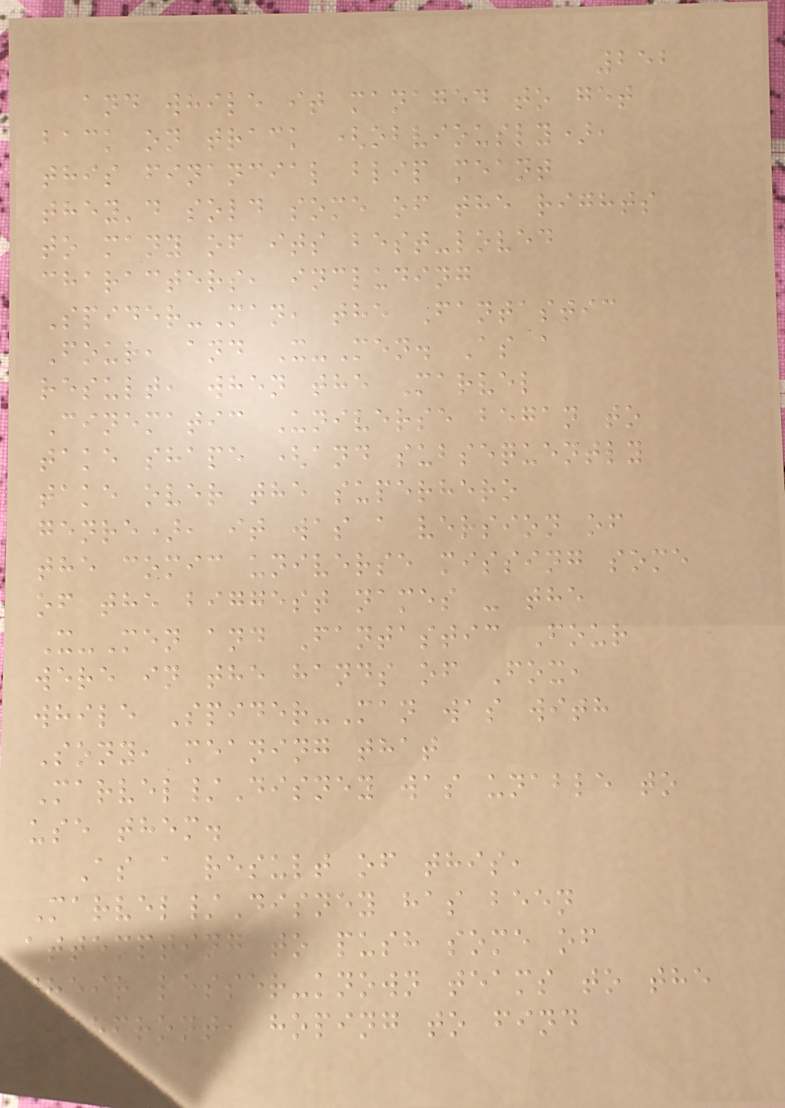252
and while it managed to get
back on track (obviously),
this financial blip meant
they'd sold some of the rights
to many of its best-loved
characters, including
Spider-Man, the Fantastic
Four, and X-Men. As a
result, when the Marvel
Cinematic Universe began to
take shape (and subsequently
take over the superhero
genre), it was a version of
the comic universe missing some
of the biggest names - the
X-Men and Fantastic Four
were in the hands of Fox,
while Spider-Man was with
Sony, meaning that
Marvel/Disney was unable to
use them.
As a result of this,
Marvel/Disney has been
attempting to push some of
their lesser-known teams to the
forefront, hoping to find
